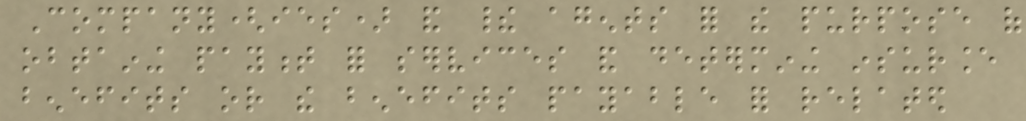Company(ies) and their agents for the purpose of
obtaining payment for services and determining insurance
benefits or the benefits payable for related
